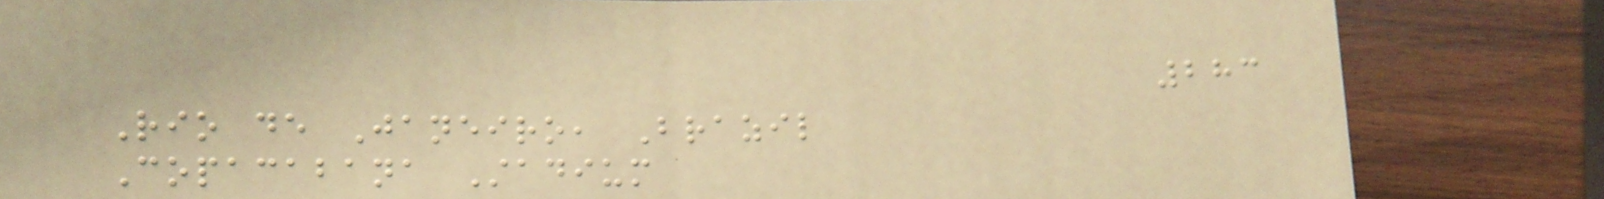283
Rio de Janeiro, Brazil
Copacabana Stadium
